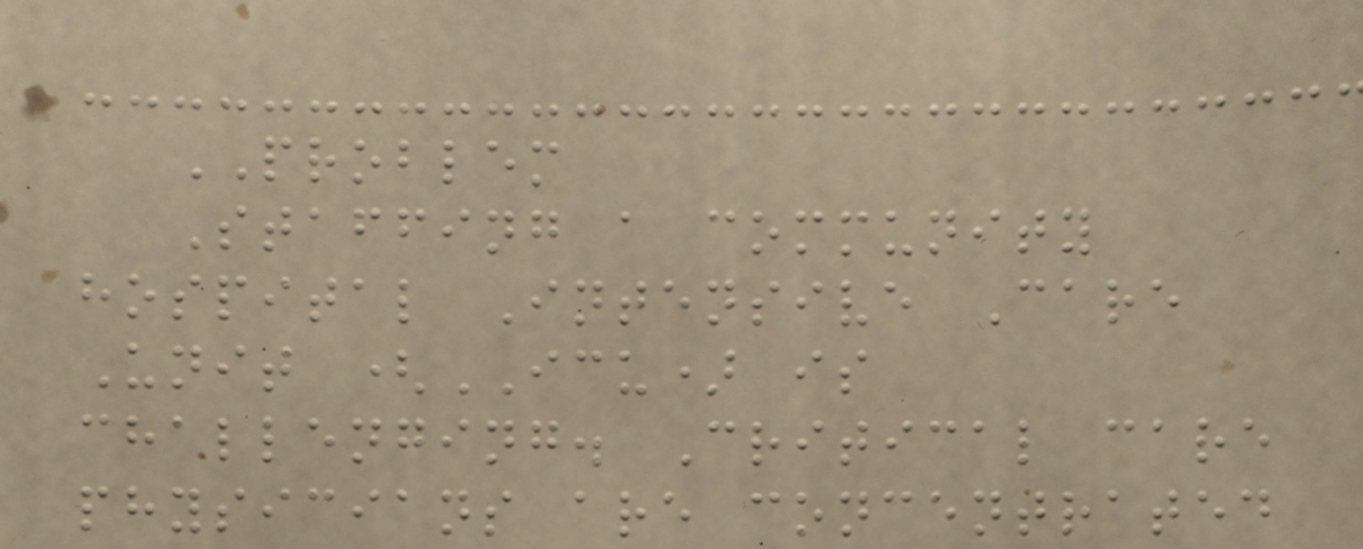PROBLEM
Staffing a community
hospital Intensive Care
Unit (ICU) is
challenging. Critical care
physicians are concentrated
